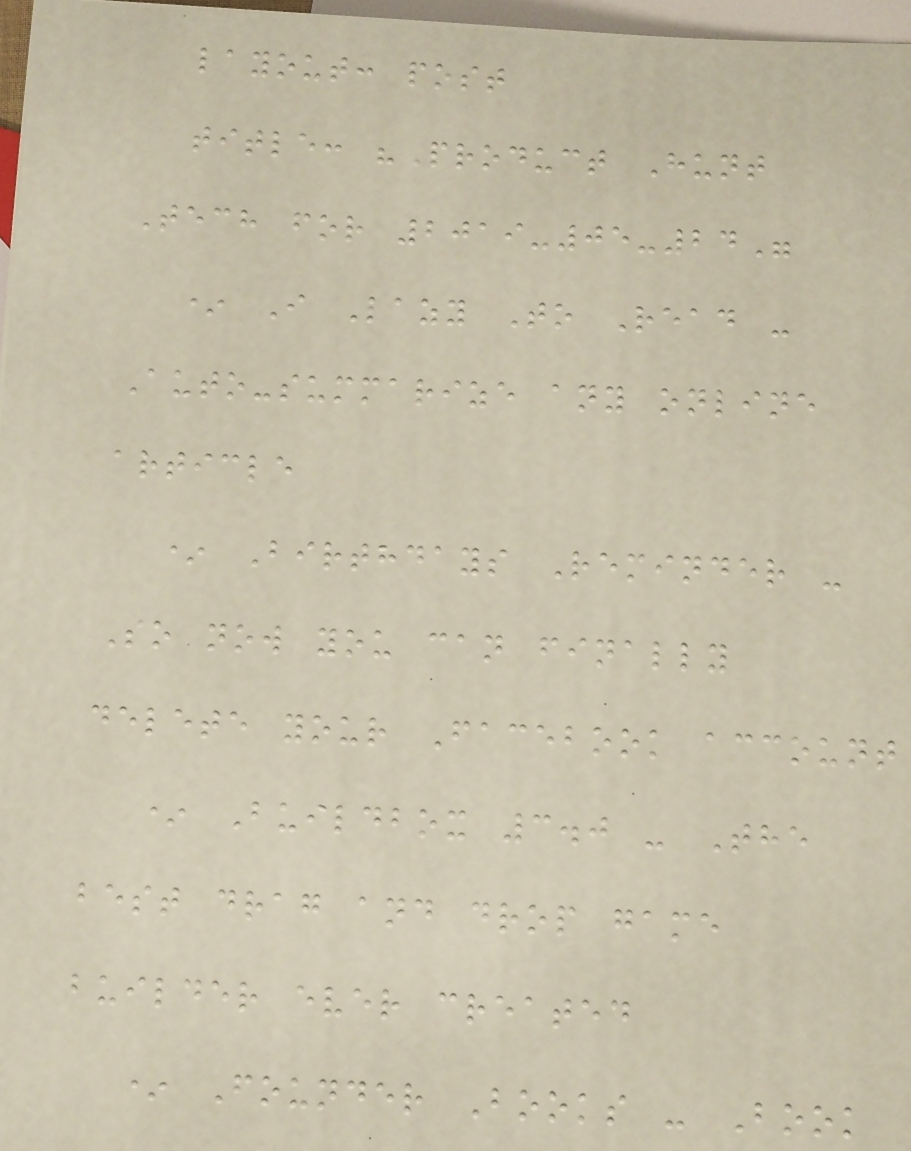layout: post
title: "Product Hunt
Tech for 2019-05-24"
* I Lazy To Read -
Auto-summarize any online
article
* Birthdays Reminder -
So now you can finally
delete your Facebook account
* Buildbox 3.0 - The
best drag and drop game
builder ever created
* Founder Books - Book
